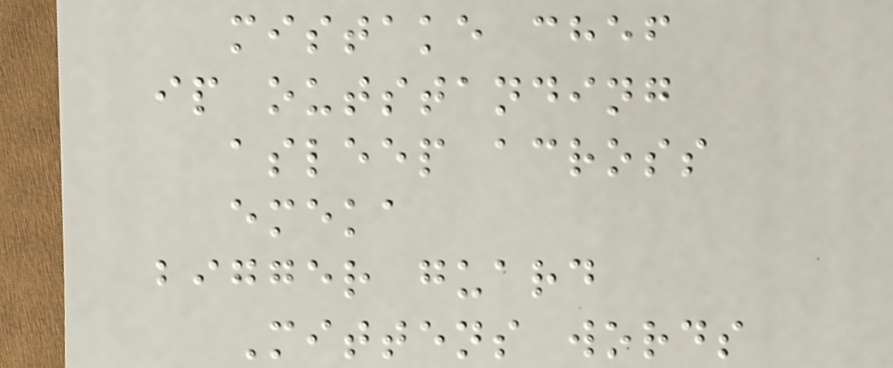mistake chef
ip outstanding
asleep across
emeka
bigger guard
Mittens words
